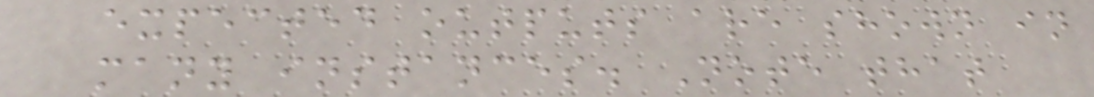expected outputs are shown in
many instances. Note that
